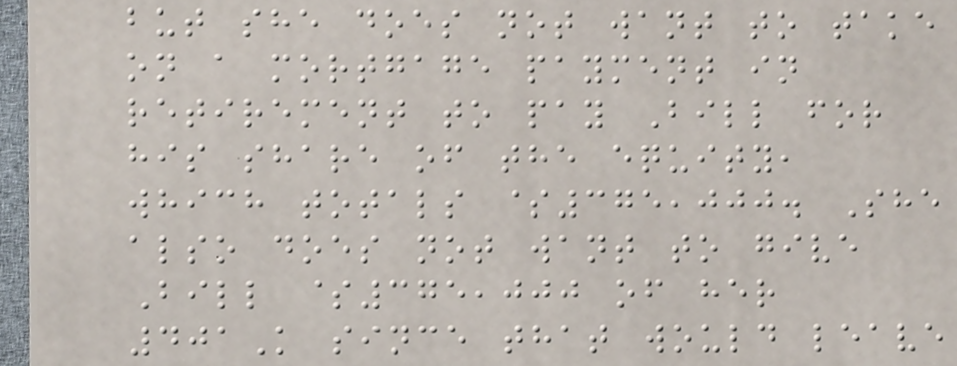but she does not want to take
on a mortgage payment in
retirement to pay Bill for
his share of the equity,
which totals $375,000. She
also does not want to give
Bill $375,000 of her
401K since that would leave
